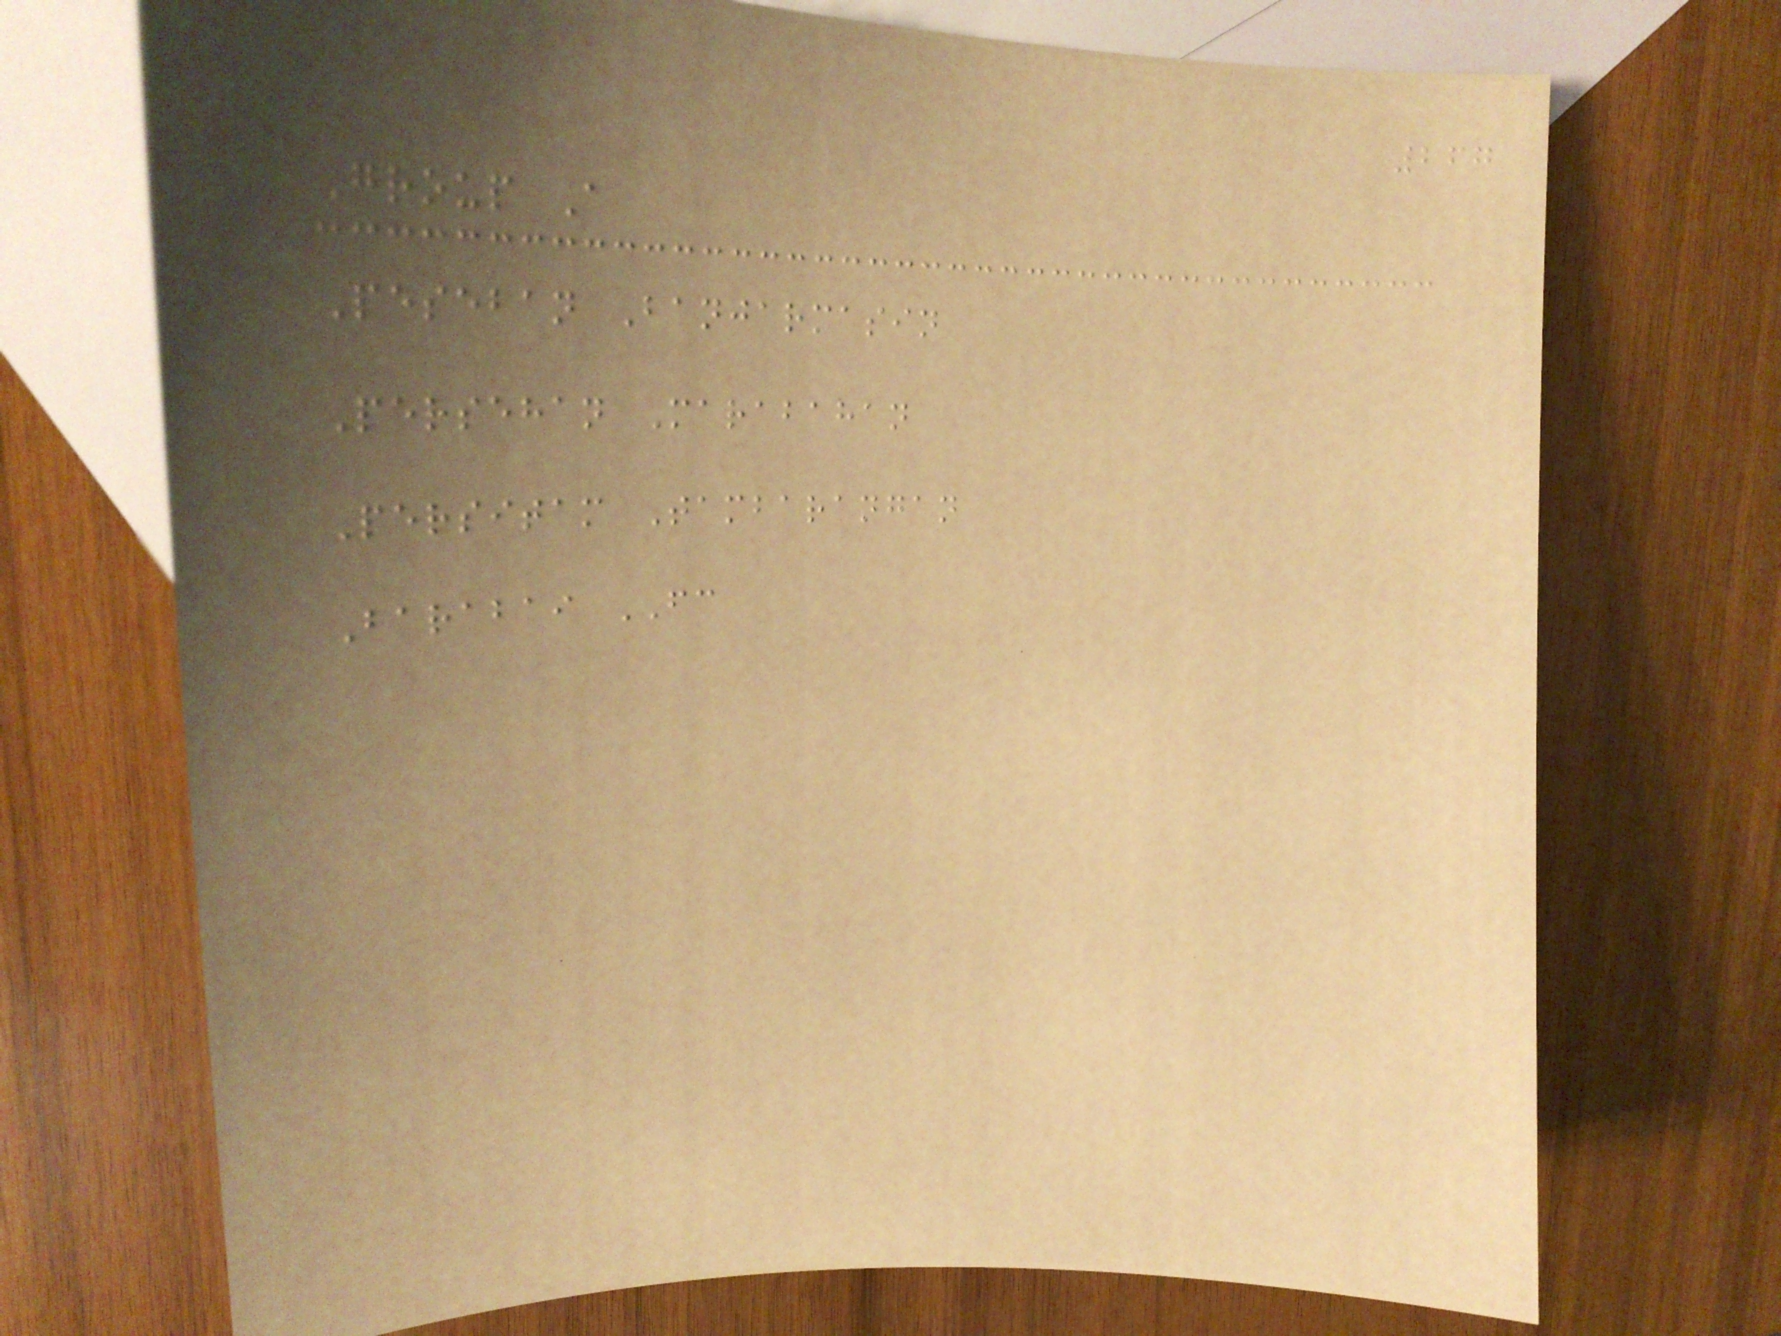267
Group A
Peseban Banjarmasin
Persehan Marabahan
Persitam Tambarangan
Barabai FC
